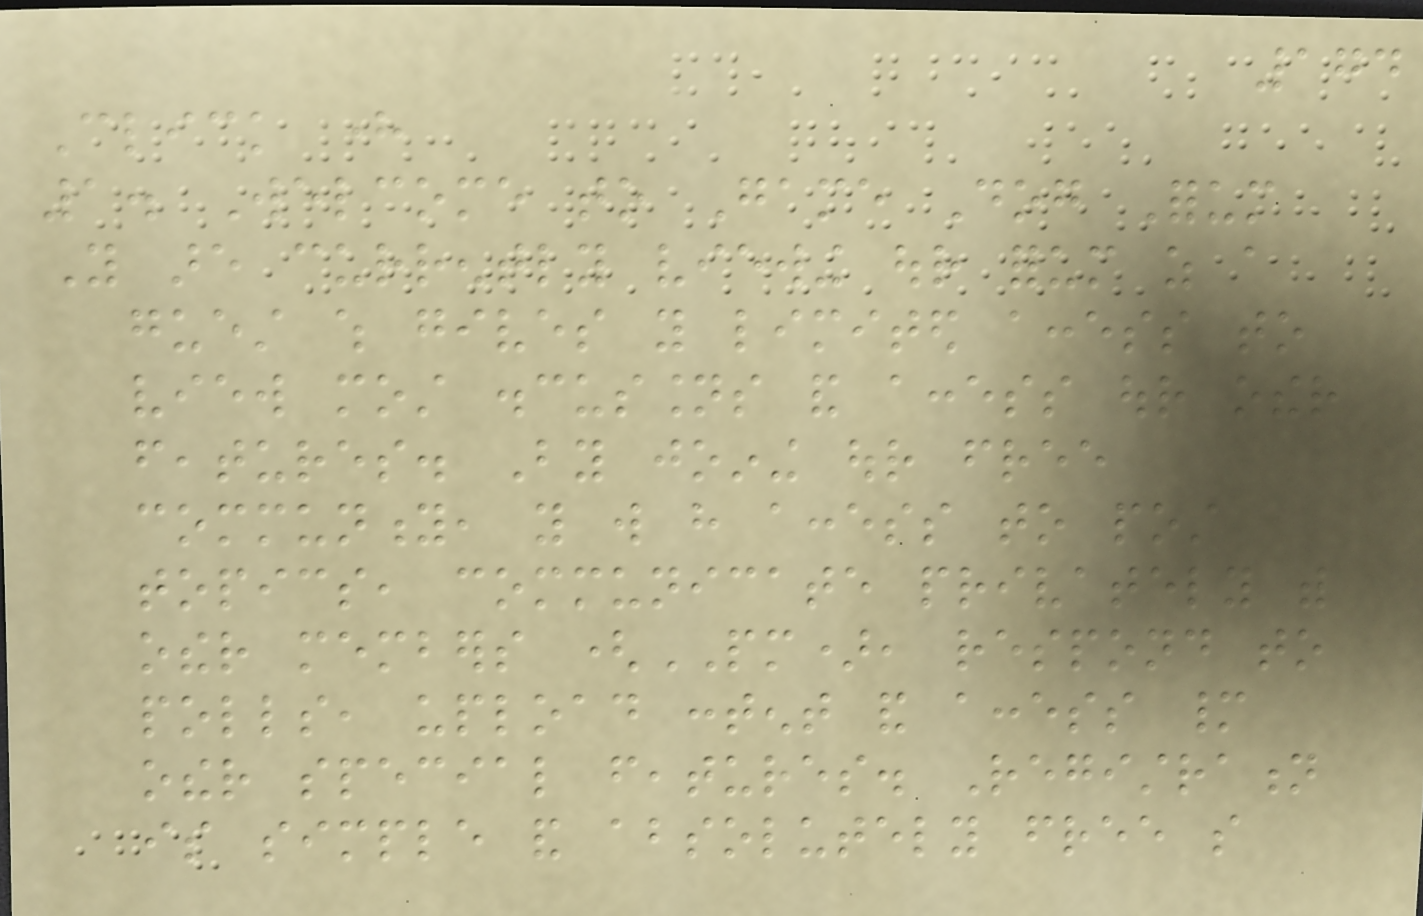174
Click here
1. Welcome to Game Dog Forum
You are currently viewing our forum as a
guest which gives you limited access to
view most discussions and access our other
features. By joining our free
community, you will have access to post
topics, communicate privately with
other members (PM), respond to
polls, upload content and access many
other special features. Registration
is simple and absolutely free so
